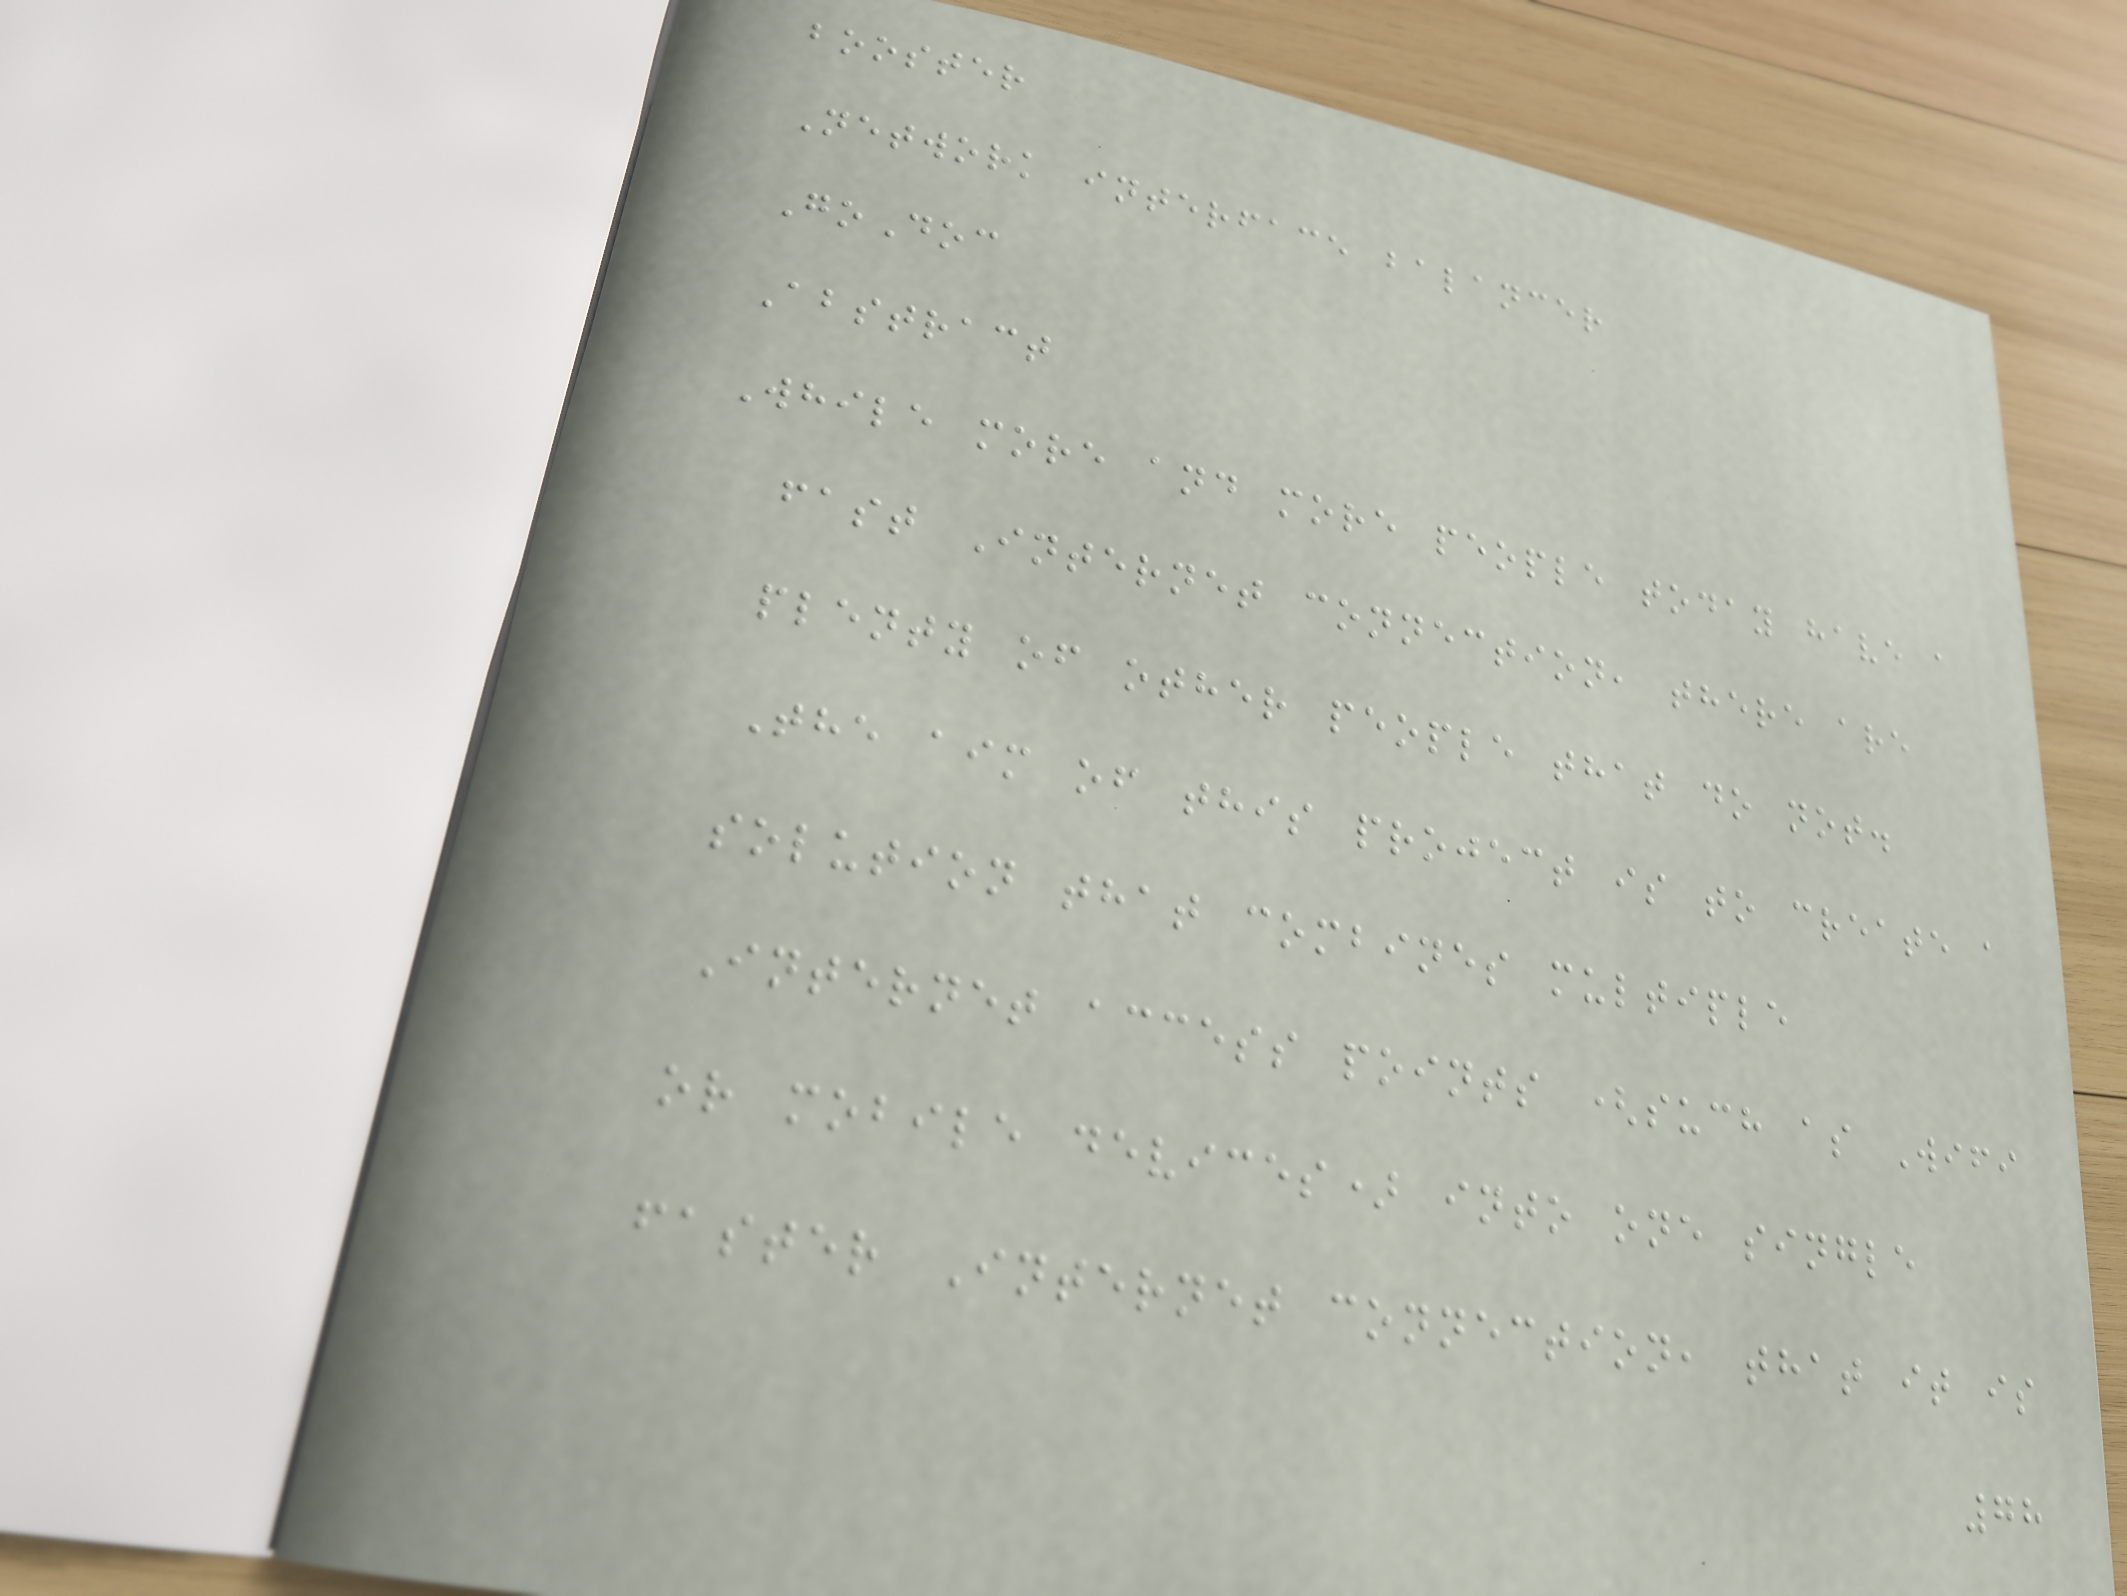booster
Network interface balancer
GoDoc
Abstract
While more and more people today have a
fast Internet connection, there are
plenty of other people that do not.
The aim of this project is to create a
solution that combines multiple
Internet access points (such as Wifi
or mobile devices) into one single
faster Internet connection, that it is
78
